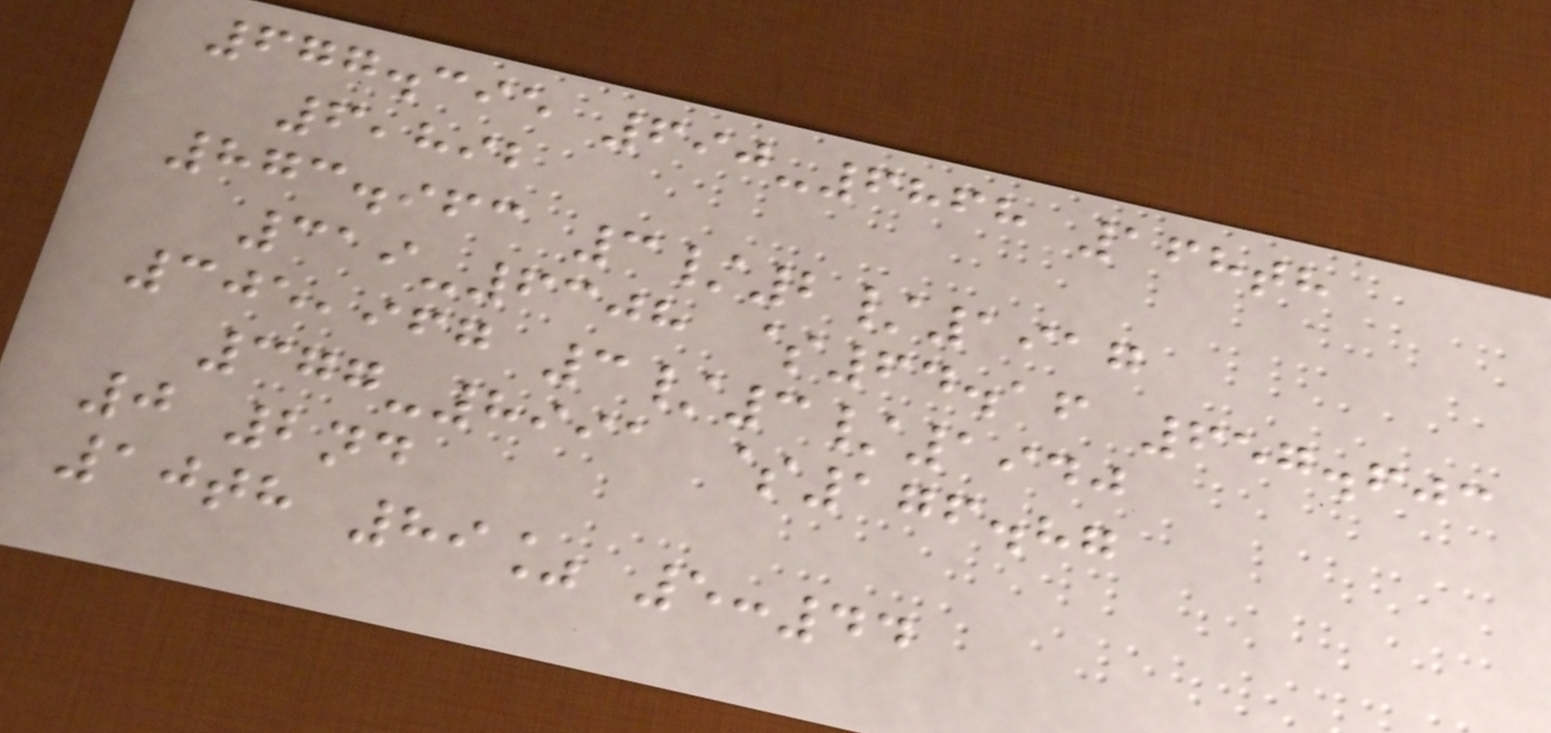677.395 690-6868 168th
6,892
873.963 3/2/1917
319-6308 $64.16 657.603
305,967 3/3/1940
377-8991 $176.87
0 2nd
10th 89% 5:44
